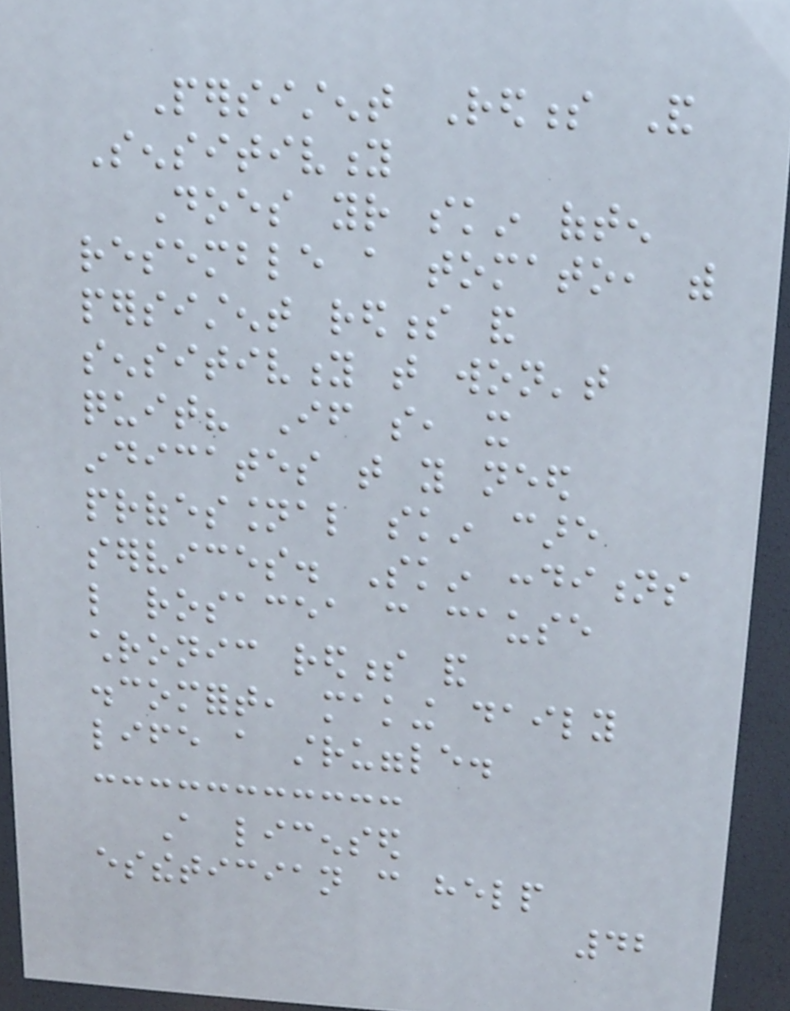Persistent Redness And
Sensitivity
Does your skin often
resemble a tomato, with
persistent redness and
sensitivity that won't
quit? If so, it
indicates that you need
professional skin care
services. Skin conditions
like rosacea can cause
chronic redness and
discomfort, making daily
life a struggle.
A licensed
esthetician can help
42
